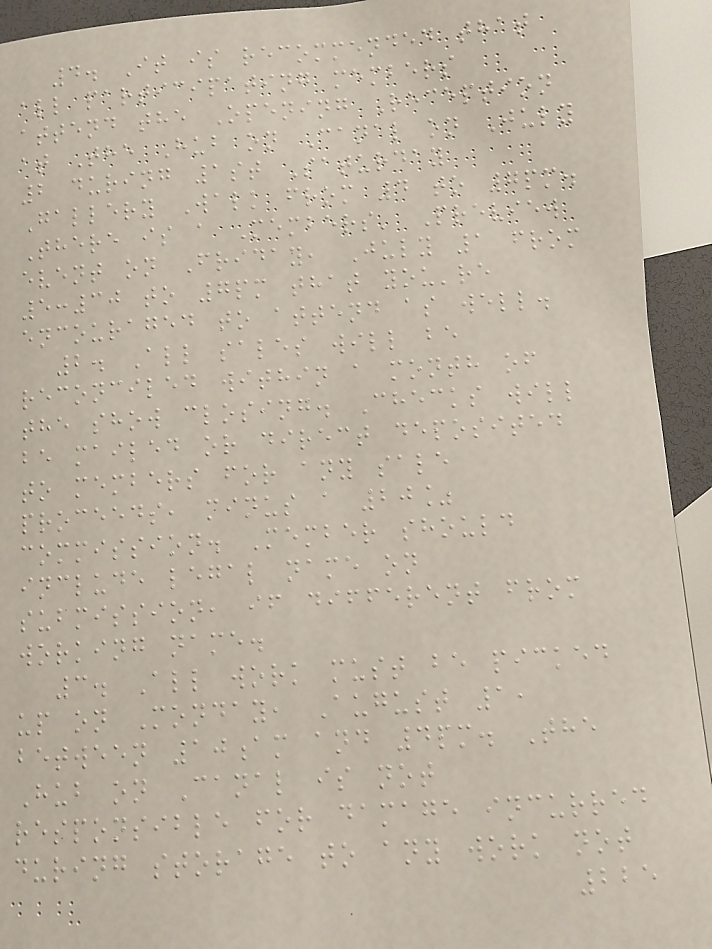4. It is recommended that
all participating members
attend the Opening Reception
at The Hub on Canal on July
2 during 1st Saturday
Gallery Walk from 4 to 7pm.
There is a Members' Preview
event on Friday, July 1 from
5:30 to 7pm that you're
encouraged to attend as well.
2. All sales will be
reconciled within a month of
the show closing. Checks will
be mailed or direct deposited
to members for any sale
proceeds, minus a 20%
commission. Member should
include legal name on
submission, if different from
working name.
3. All work must be picked
up on Monday, August 1,
between 10am and 4pm. The
Hub on Canal is not
responsible for damage incurred
during storage to any work not
225
